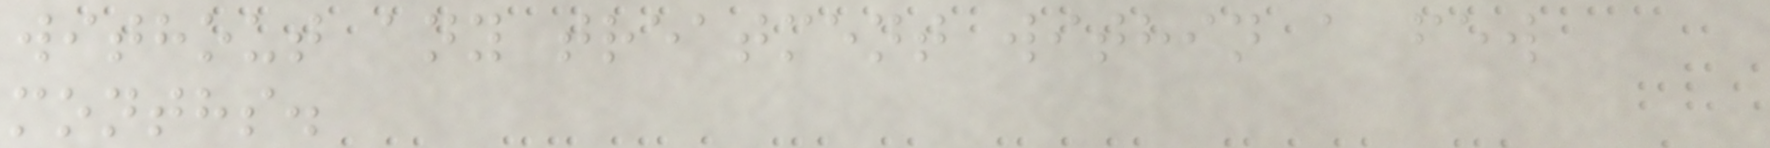without any treatment within a few
months.
